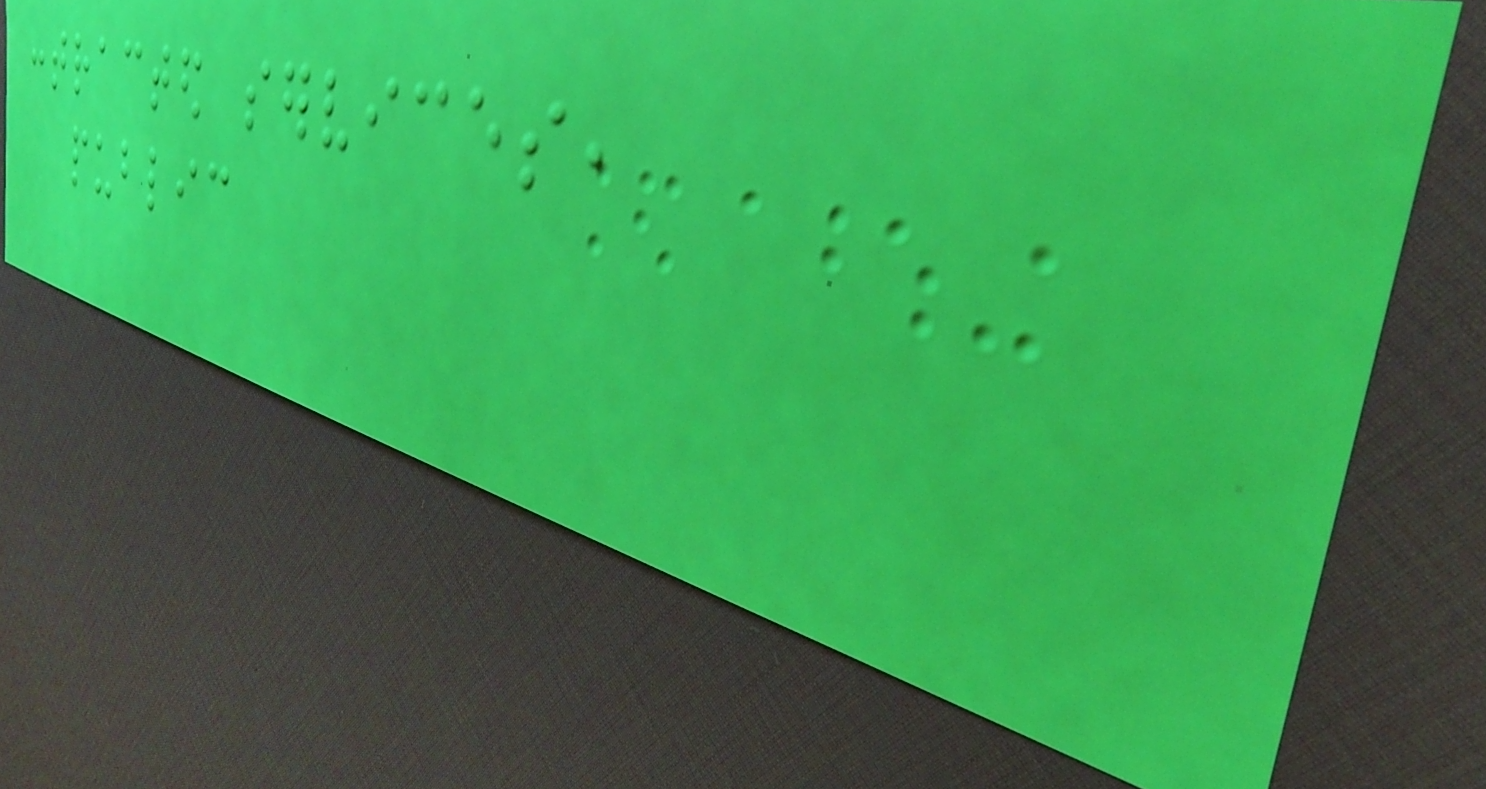contracted services,
public
